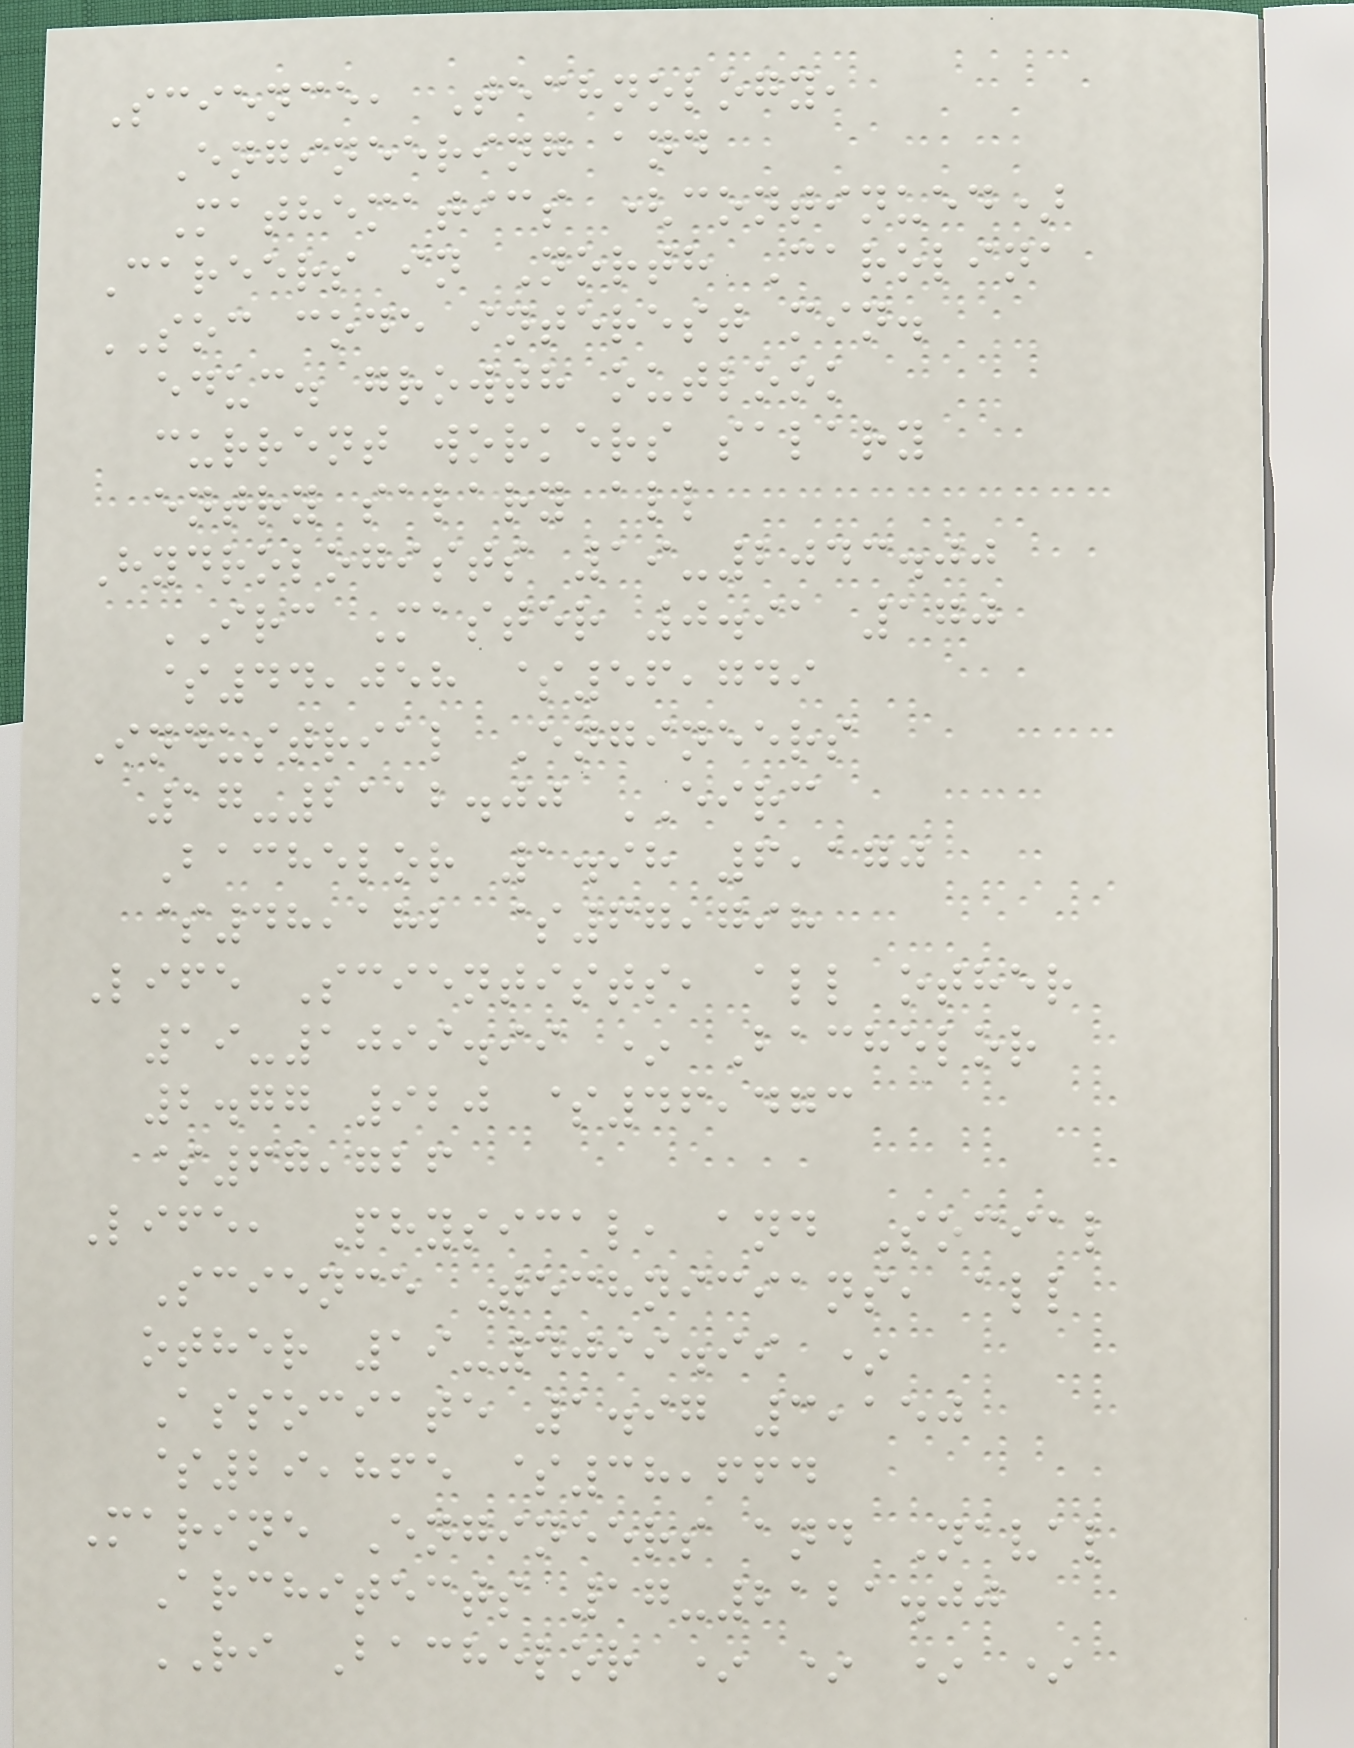Science, Technology,
Engineering and
Mathematics (continued)
Careers in North Carolina
SOC code interest min.
educ. growth outlook
current workers salary
entry salary all
Hydrologists 19-2043.00
IRC Master 0.91 170
$44,058 $56,749
Industrial Engineers
17-2112.00 EIRC
Bachelor 1.98 6,170
$48,182 $67,798
Life Scientists, all other
19-1099.99 * Bachelor
2.77 920 $46,473
$67,726
Life, Physical, and Social
Science Technicians, all
other 19-4099.99 *
Associate 1.97 3,150
$29,865 $38,664
Marine Engineers and Naval
Architects 17-2121.00
RI Bachelor * * * *
